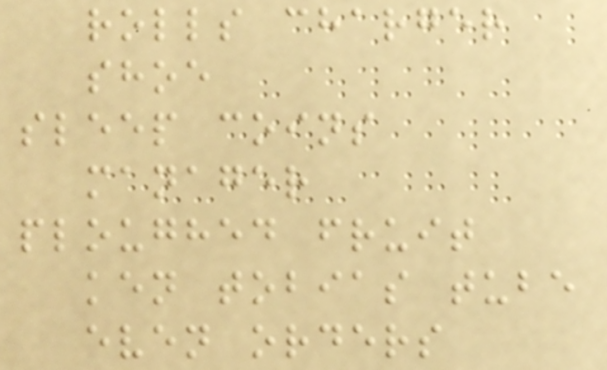rolls charger
shoe
sleep coins
manager
ploughed fruit
ken tobias tube
even orders
